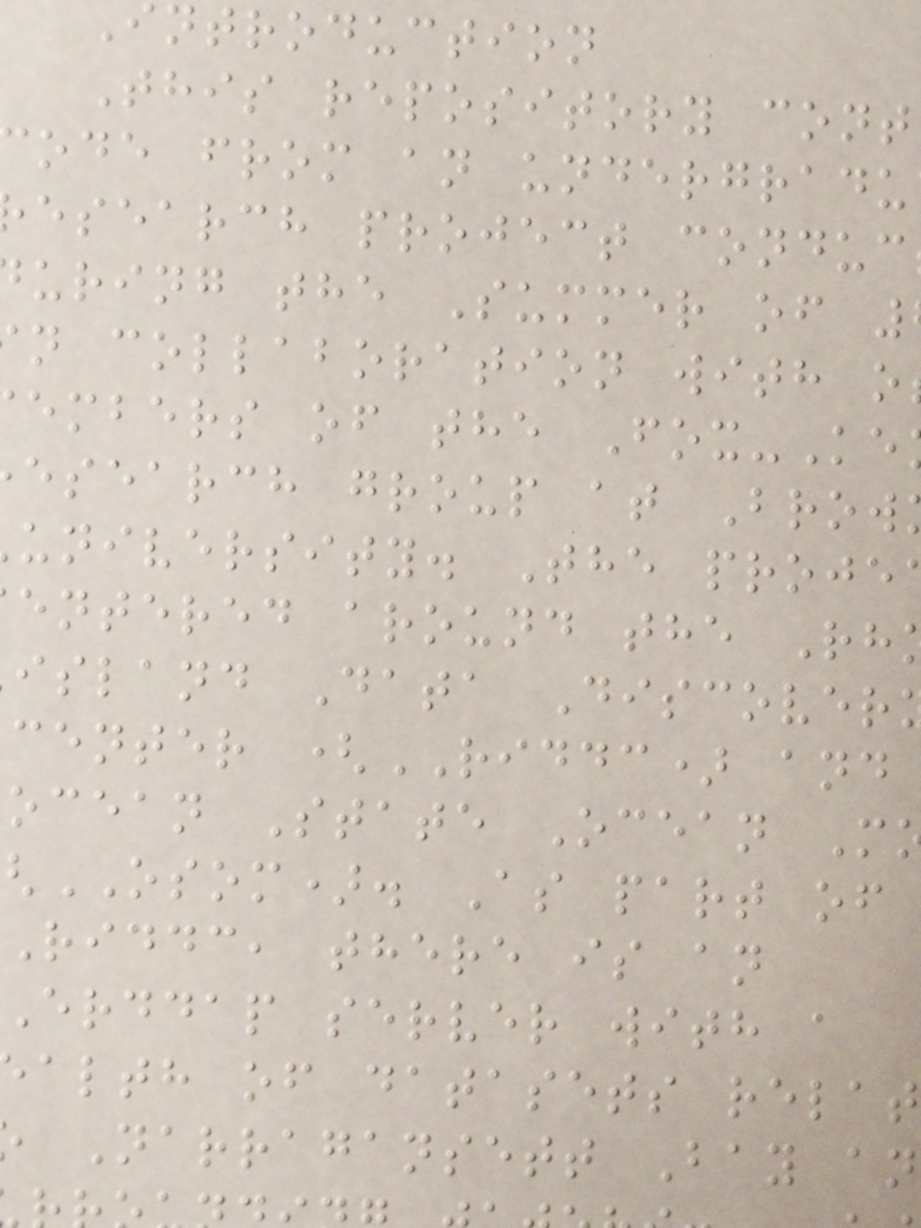introduction
This repository cont
ode from an undergradu
esearch project conduc
uring the Summer of
n collaboration with o
embers of the Fox-Ke
esearch group at Brow
university. The proje
entered around the Rh
island Data Discover
center (RIDDC) and
ocean State Ocean M
OSOM). As part of
riddc, there is an
erddap server with a
alth of datasets relat
Narragansett Bay an
